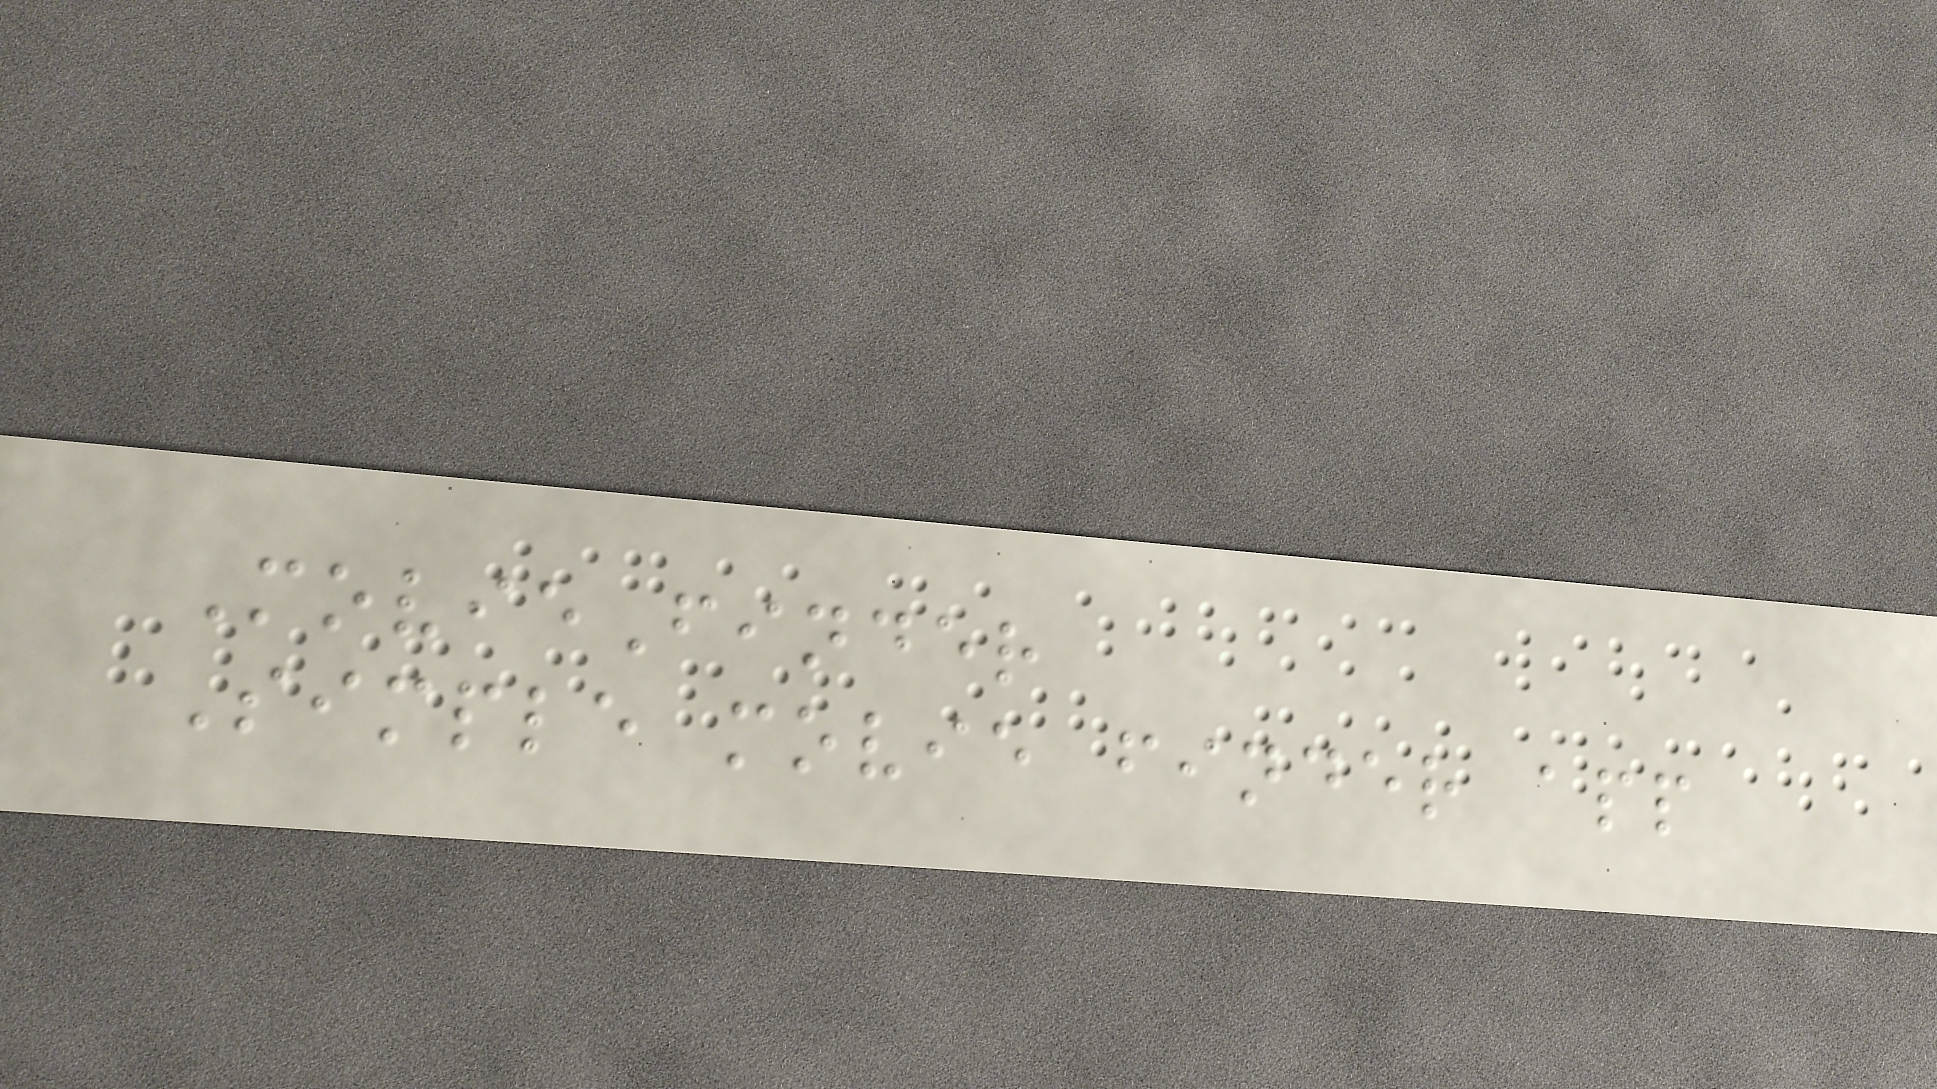MovieFinder
Simple movie finder app
